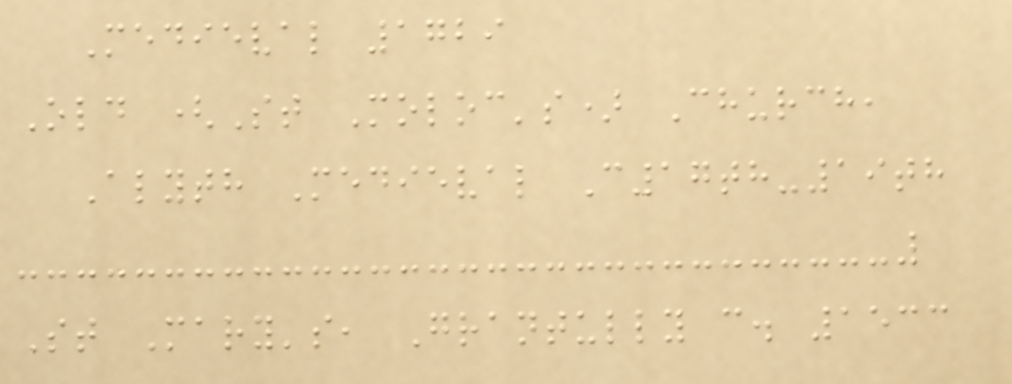Medieval 1729
Old (St Moloc's) Church,
Alyth Medieval C17th-19th
St Mary's, Grantully c. 1533
